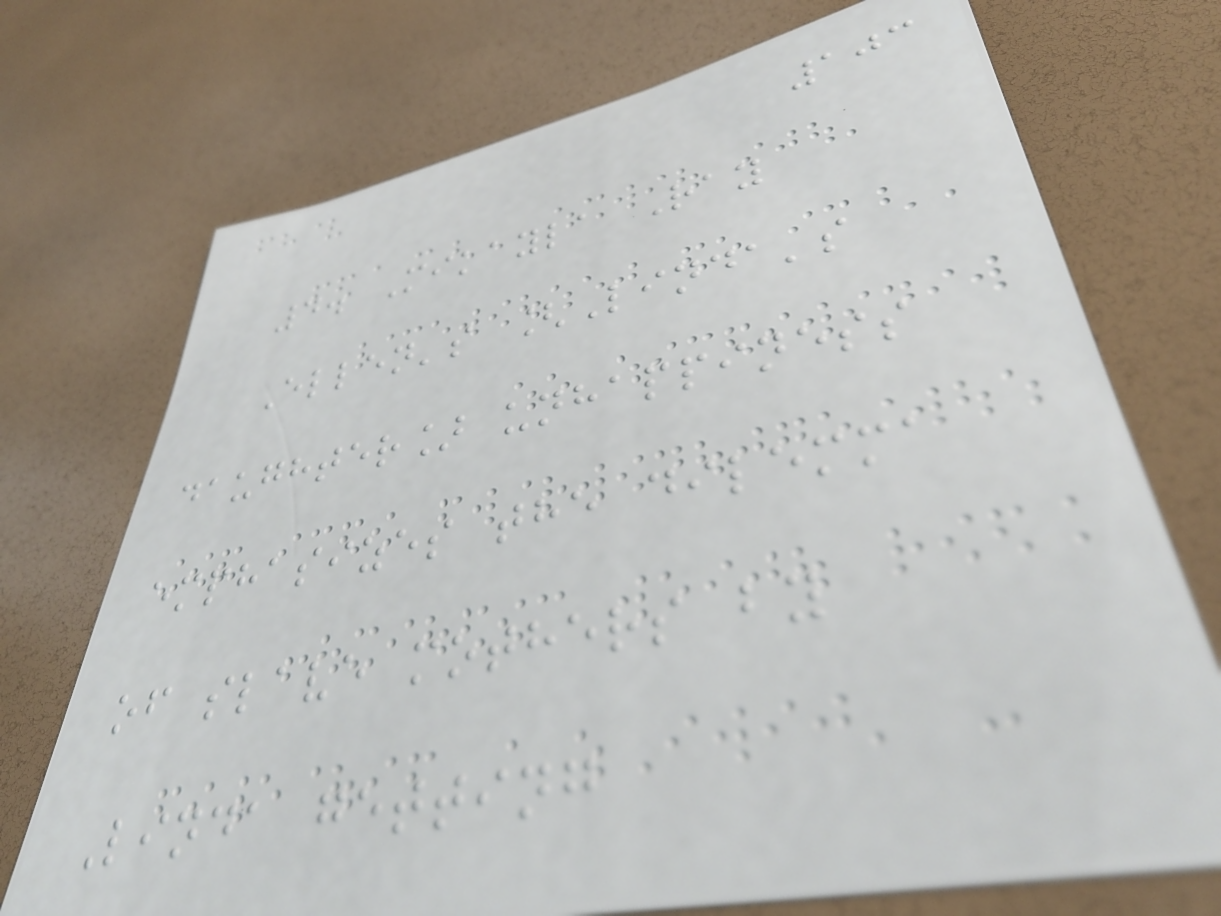103
4. Mikayla Ray
Ellen's [Linda's
daughter] unhappiness
emphasizes the dilemma
of slave mothers by
Linda getting
